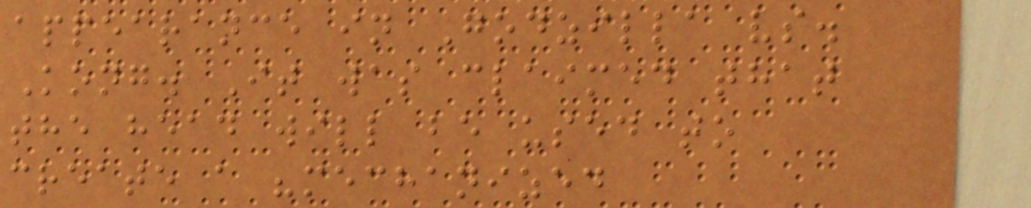appearance in Godzilla vs.
Kong. It was claimed that
the head will be used to
create a "mechanized
